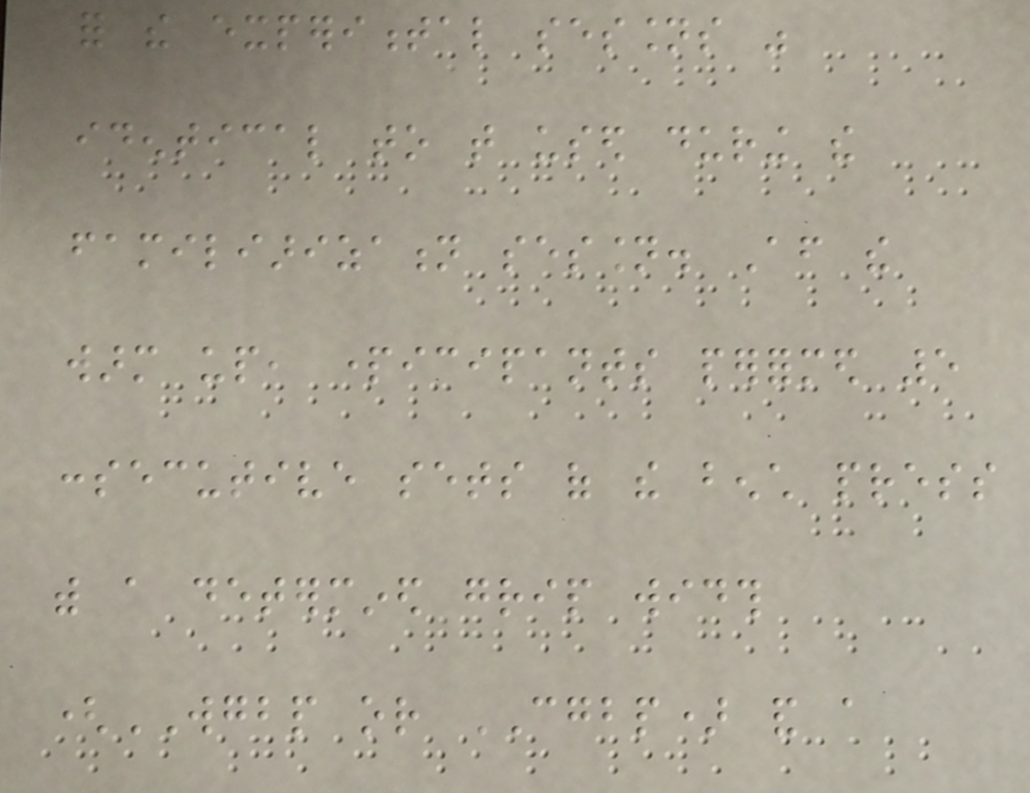for the experimental sessions was
identical to that used during the
familiarization session. After the
warm up, participants performed 5
consecutive sets of the bench press
with a determined grip width
(WGBP or CGBP) and a
